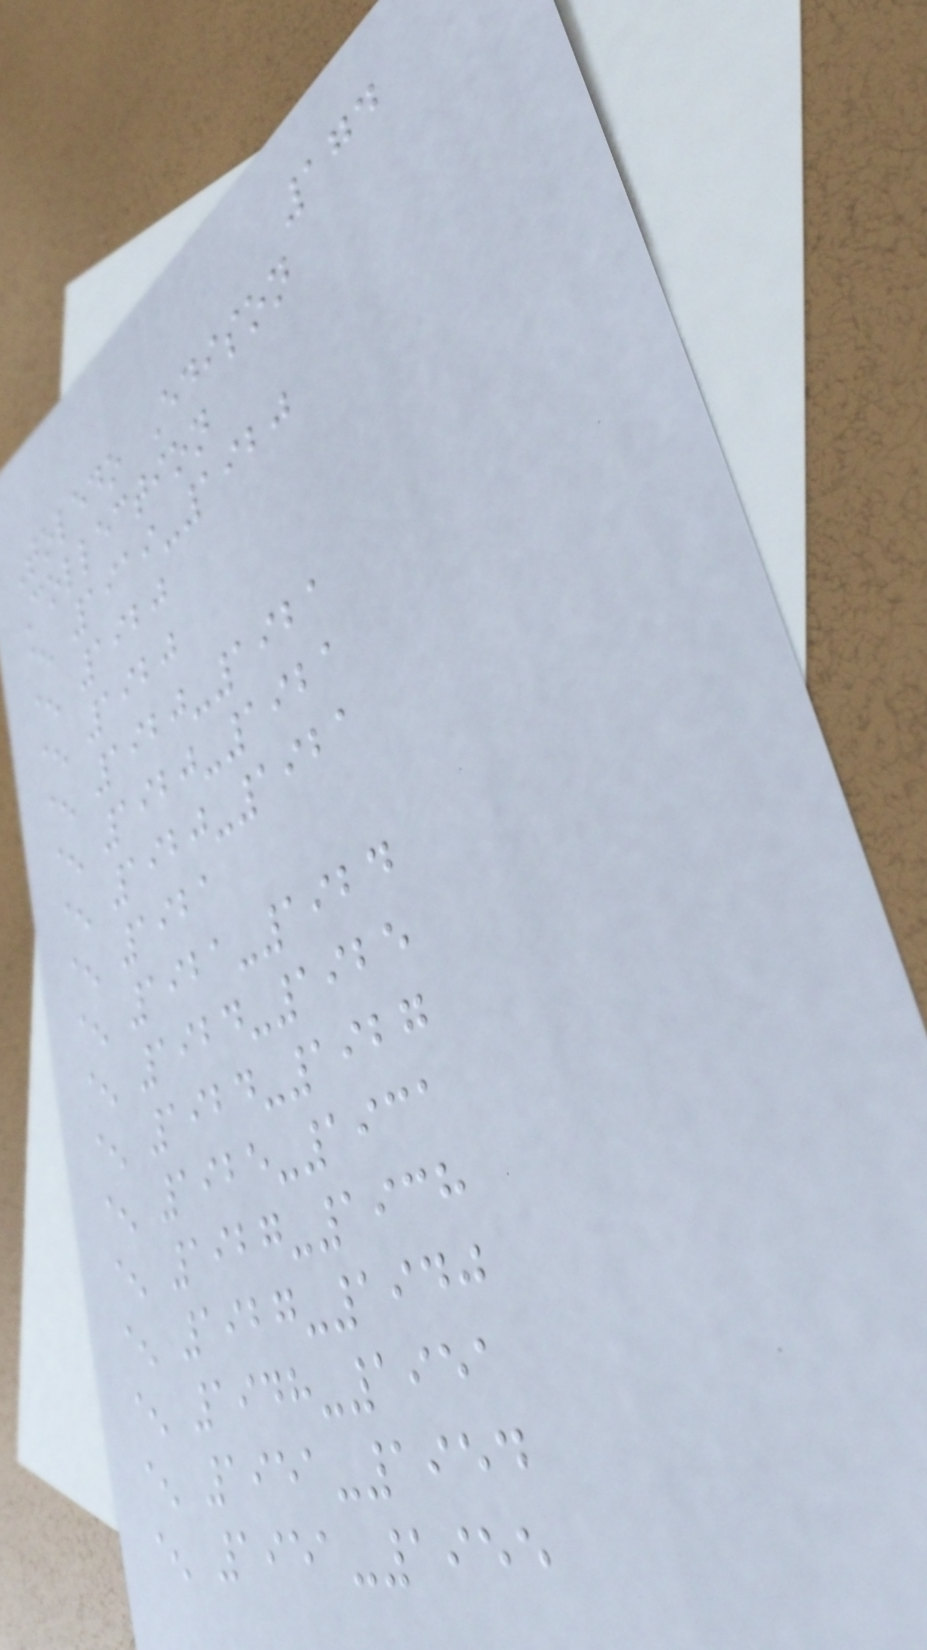174
Toledo Edison
Collection
^ 1919-1920
^ 1920
^ 1920
^ 1920-1921
^ 1920-1921
^ 1920-1921
^ 1921
^ 1921-1924
^ 1924-1925
^ 1924-1927
^ 1925-1931
^ 1927-1938
^ 1927-1940
^ 1948-1951
^ 1951-1954
^ 1951-1955
